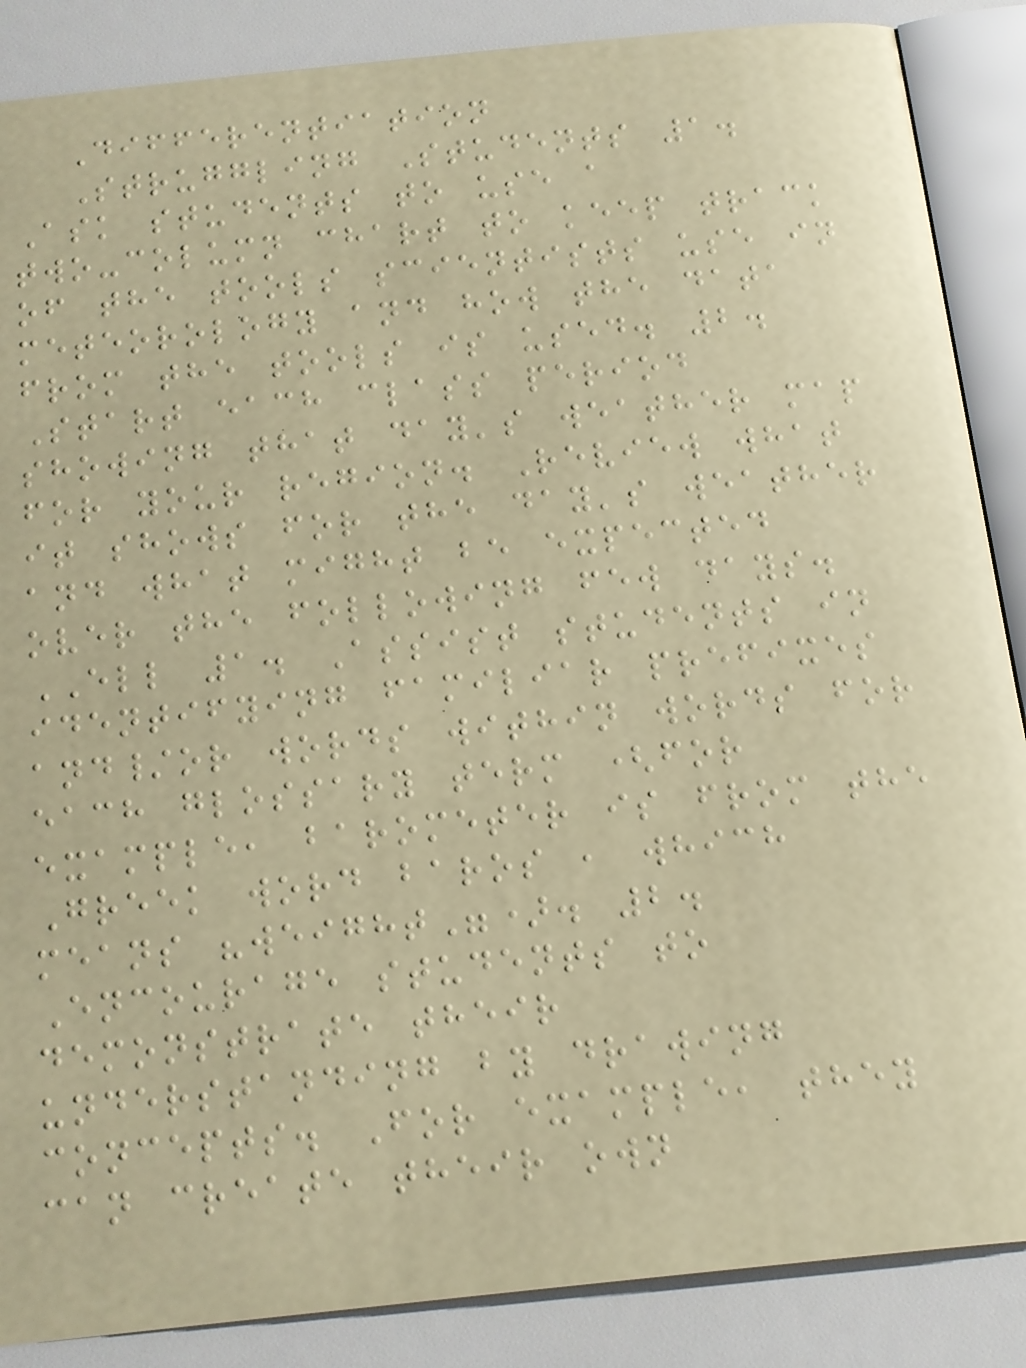Differentiation
Struggling Students 1.
Ask students to use a
two-column chart to keep track
of the tools scientists use in
meteorology and how the data
from the tools is used. 2.
Start each class period
showing that day's weather map
for your region. Review what
it shows for the day's weather
and what might be expected
over the following few days.
ELL 1. Assist students in
identifying familiar prefixes
and/or words within words for
each glossary term (for
example, barometer is from the
Greek word baros , which
means "weight"). 2.
Encourage students to
demonstrate their
understanding by drawing
concepts. For example, they
can create their own
